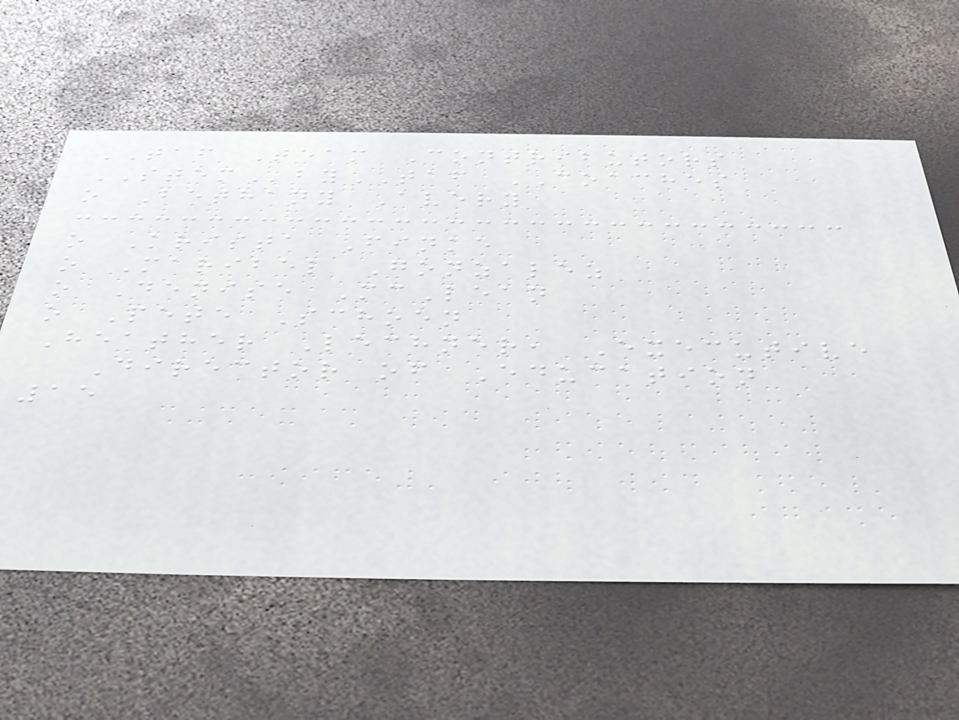TAF Team Contributors
STEMbyTAF COACHES
o Bethany Avery
o Krista Finke
o Maribel Gonzalez
o Denise McLean
o Pete Schoen
Heather Lechner, Executive
Director of Education
15
